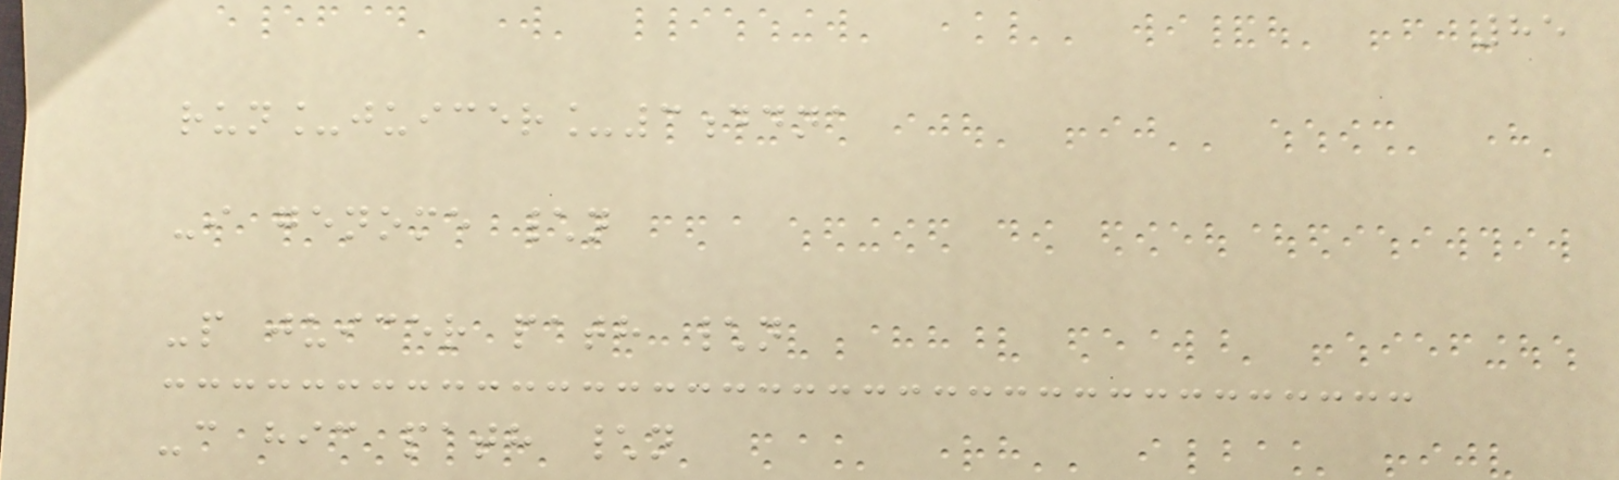85
run_juicer_3ddna
-i genome \n
-p juicer path \n
-c hic path \n
